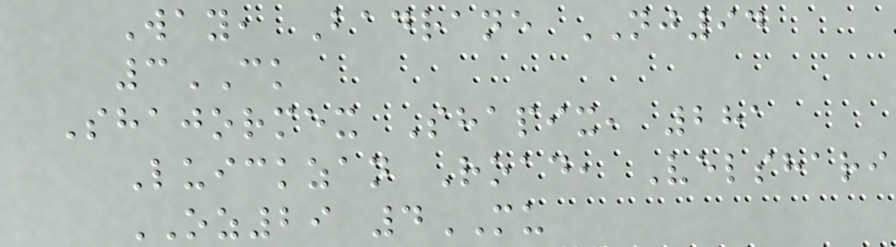Way, Badrane NJ94
3CK
Shajormex Shapix, 281
Luickzan Road, Velshari
OZ29 4MU
